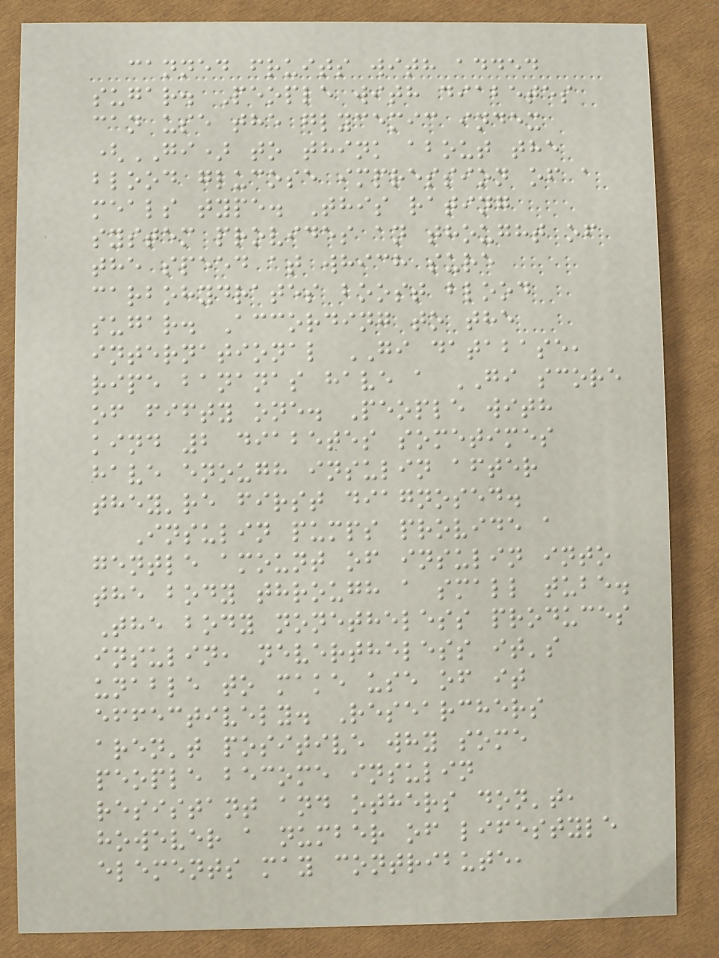canned fruits with added
sugar. People with diabetes
can use the glycemic index
(GI) to think about the
blood glucose impression of a
meals type. This rating
system provides an thought of
the speed at which sure
carbohydrates boost blood
sugar. According to the
international GI database,
ripe bananas have a GI score
of fifty one. People with
kind 2 diabetes sometimes
have enough insulin after
they're first diagnosed.
Insulin pumps provide a
gentle amount of insulin into
the body through a small tube.
The body nonetheless produces
insulin, nevertheless it's
unable to make use of it
effectively. Researchers
aren't positive why some
people become insulin
resistant and others don't,
however a number of lifestyle
elements may contribute,
